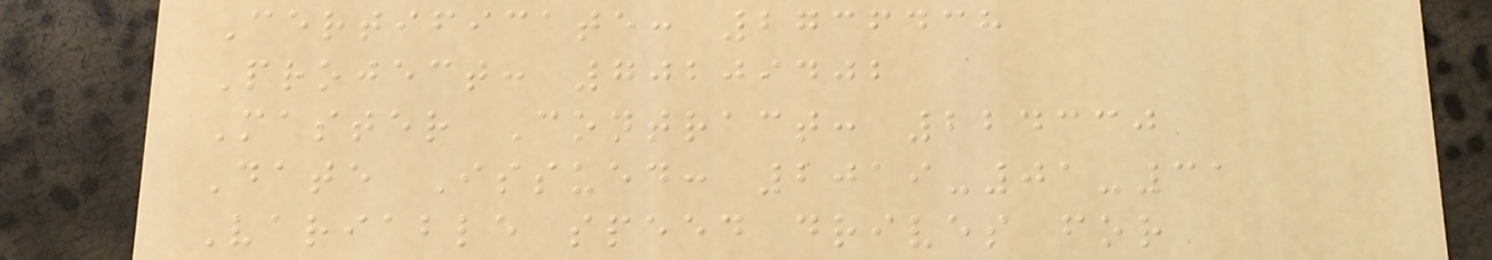Certificate: 2736438
Project: 70209402
Master Contract: 224330
Date Issued: 2019-01-31
Variable speed drives for
